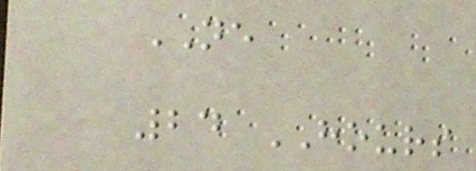NE
24 HOURS
